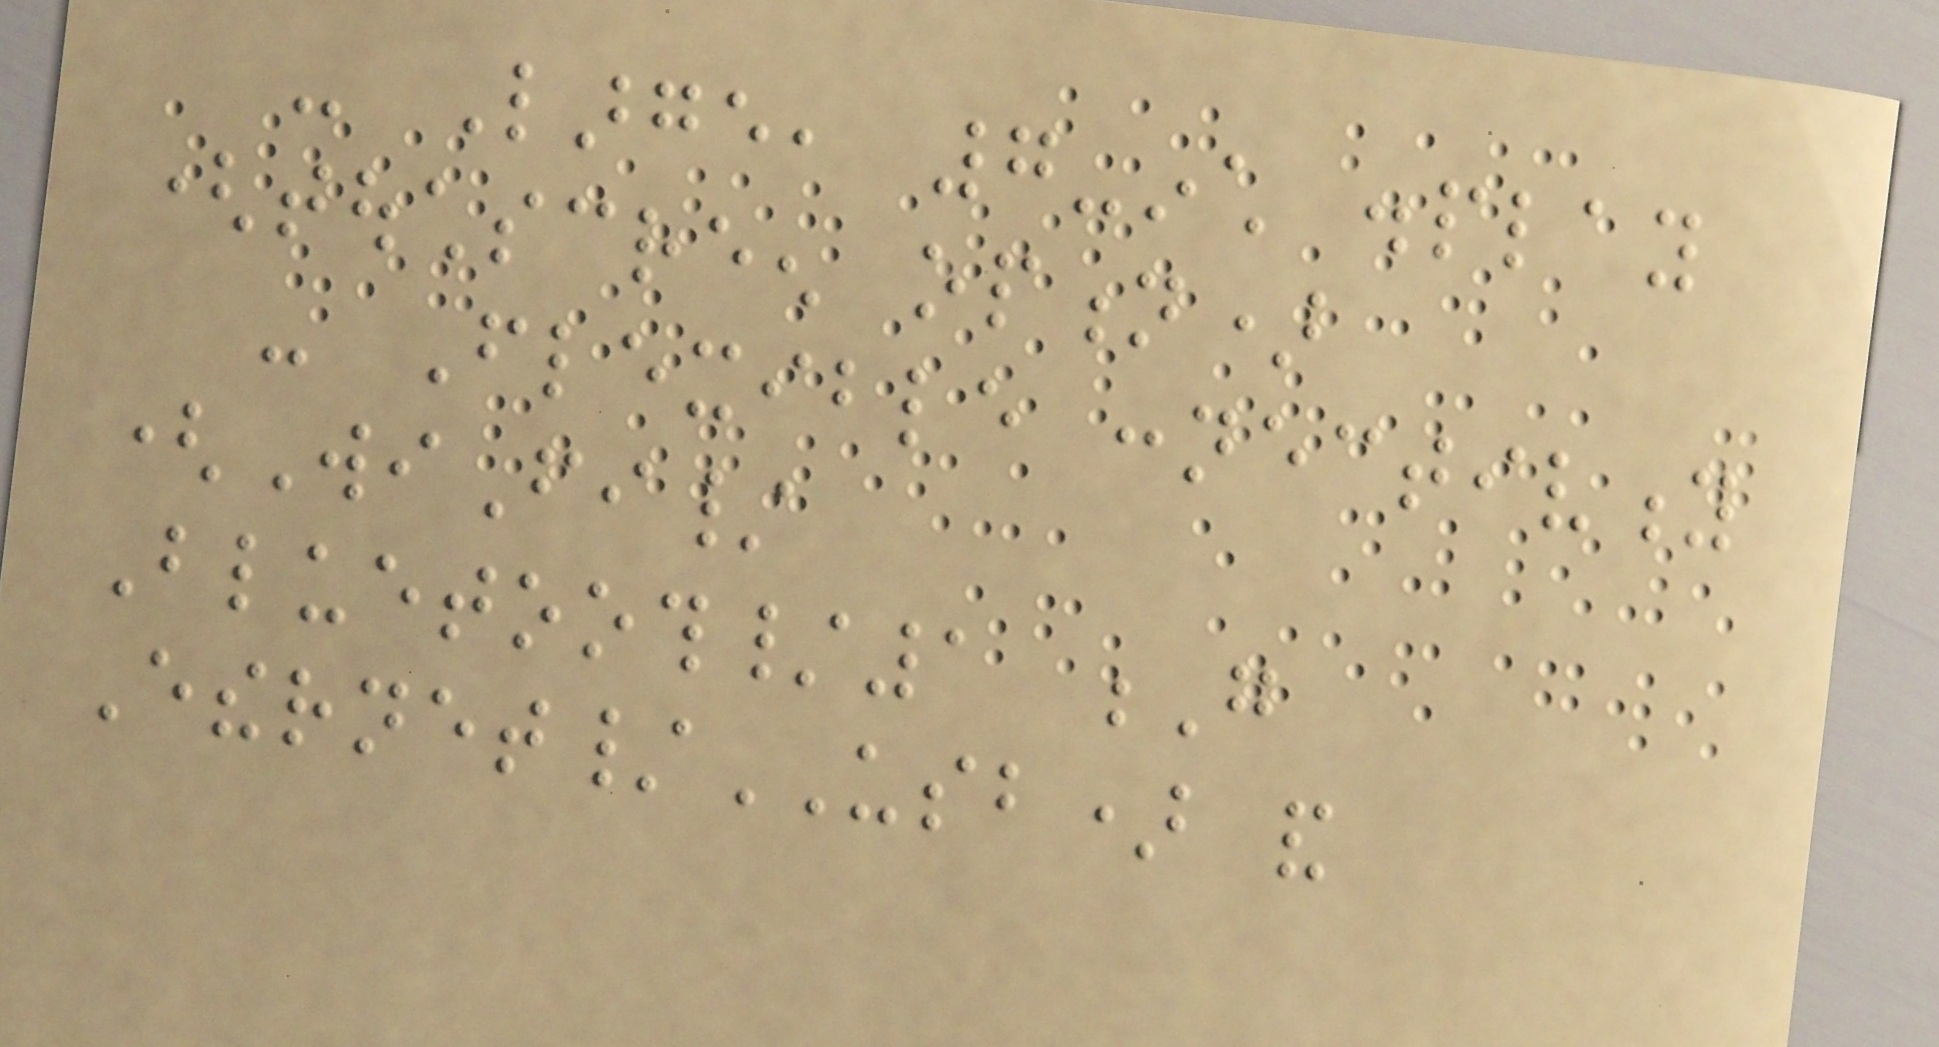- Large, 7-inch display
(touchscreen option)
- Flexible connectivity
(WiFi/
Bluetooth/1 G
Ethernet/USB) and
